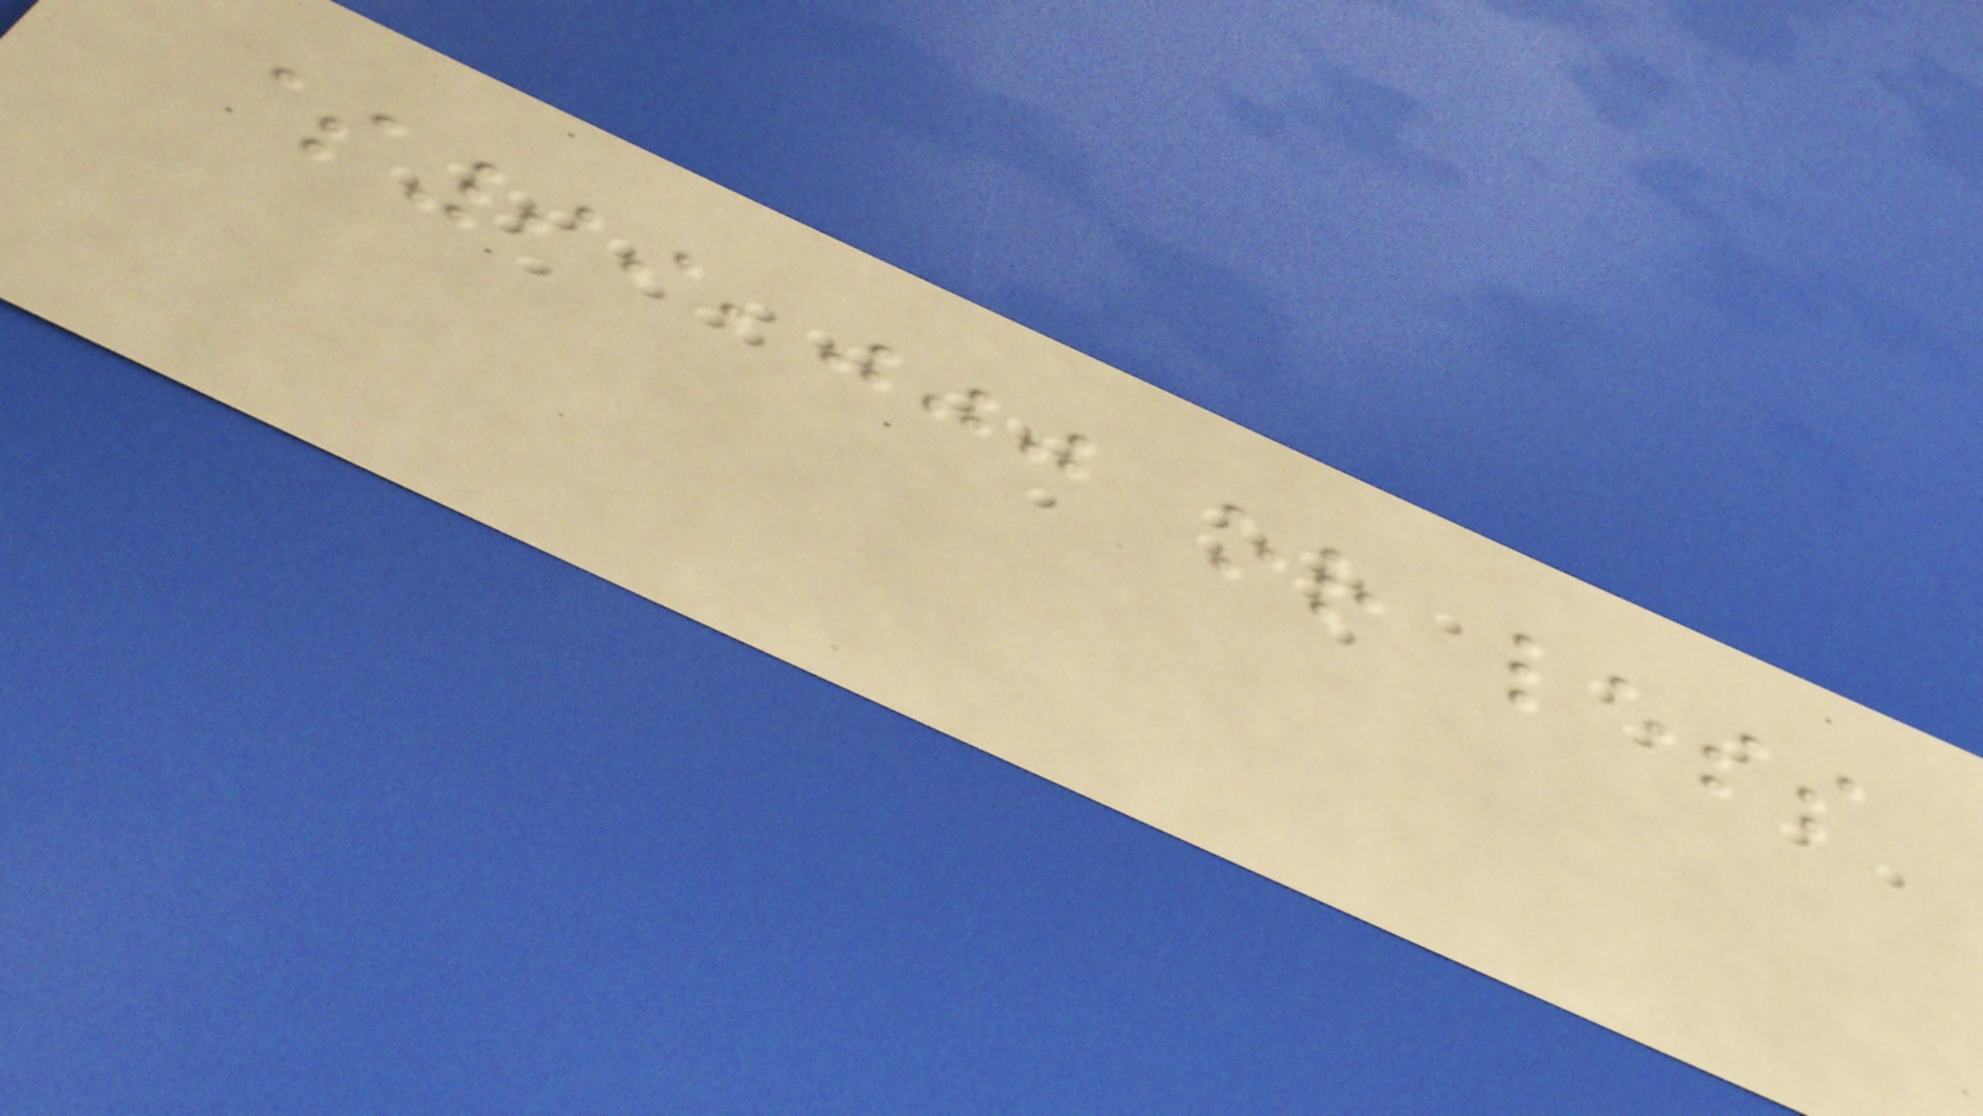$99,000 or less
